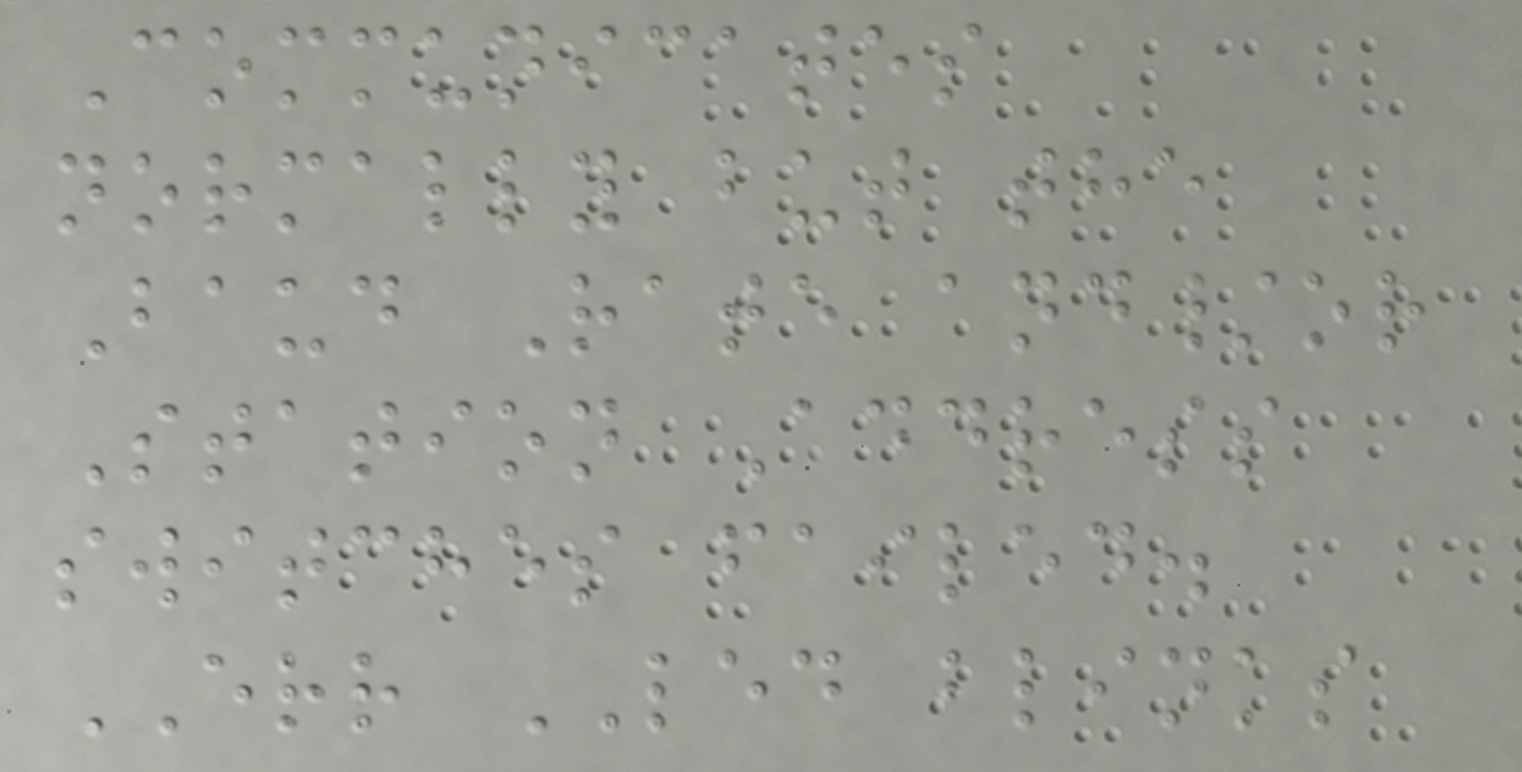Communicates
normally but the
Baud Rate and/or
Station Address
switches failed.
ERR LED blinks
